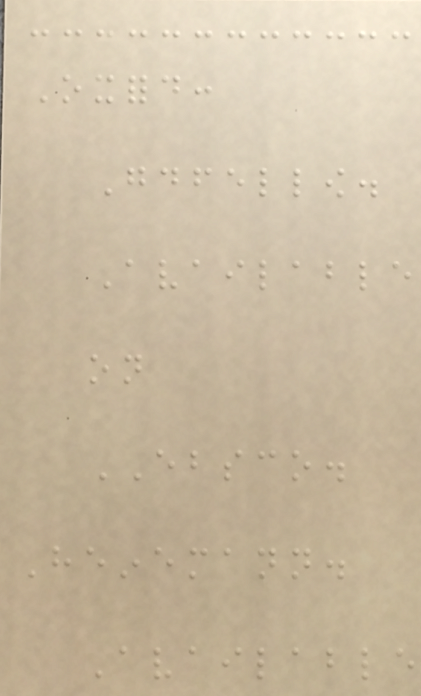Oxford:
Goodfellow.
Available
on
EBSCO.
Heinemann.
Available
